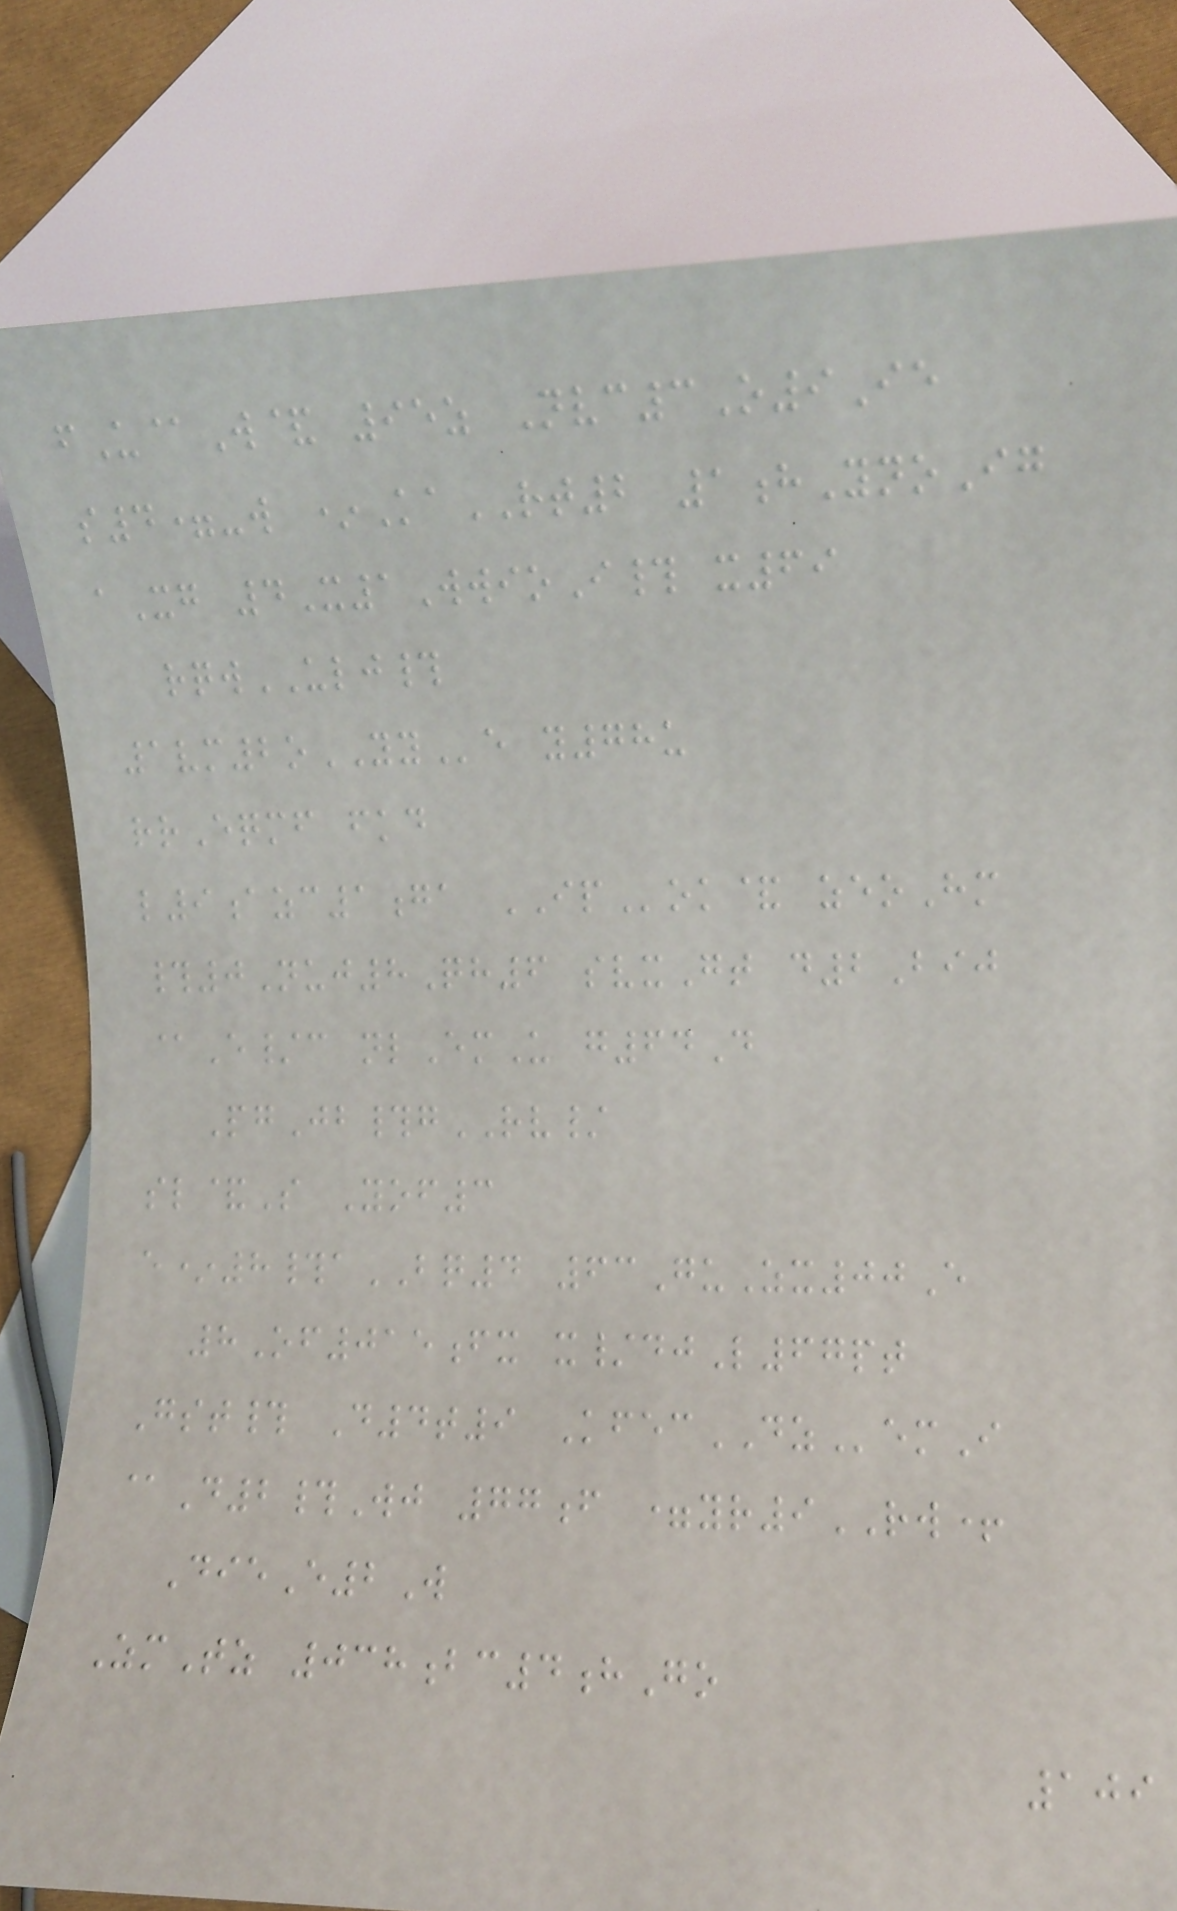fU@W& 95z Nvc3O9Ie
s4=-w *KaRT2 1hYnoIg
aXg 4X1WwioI# x69
rqwULJ#
1vm2oYYe y78u
rrEqmf fkd
l9azc1ga IPok& zeoHm
#0Nuj8Qh6 svxGt d2Bij
@E/c nlEmU g64D
PgJb#gRV/
sl&S Yof3
e*8#aBQ4 63GuZx00E
8Of015fx x/djL67pt
Gst# D4t9 KfecDZemI
@D2#Wj 77f =yr9RW+
DieE2W
ZmTz 038bc4hGo
109
